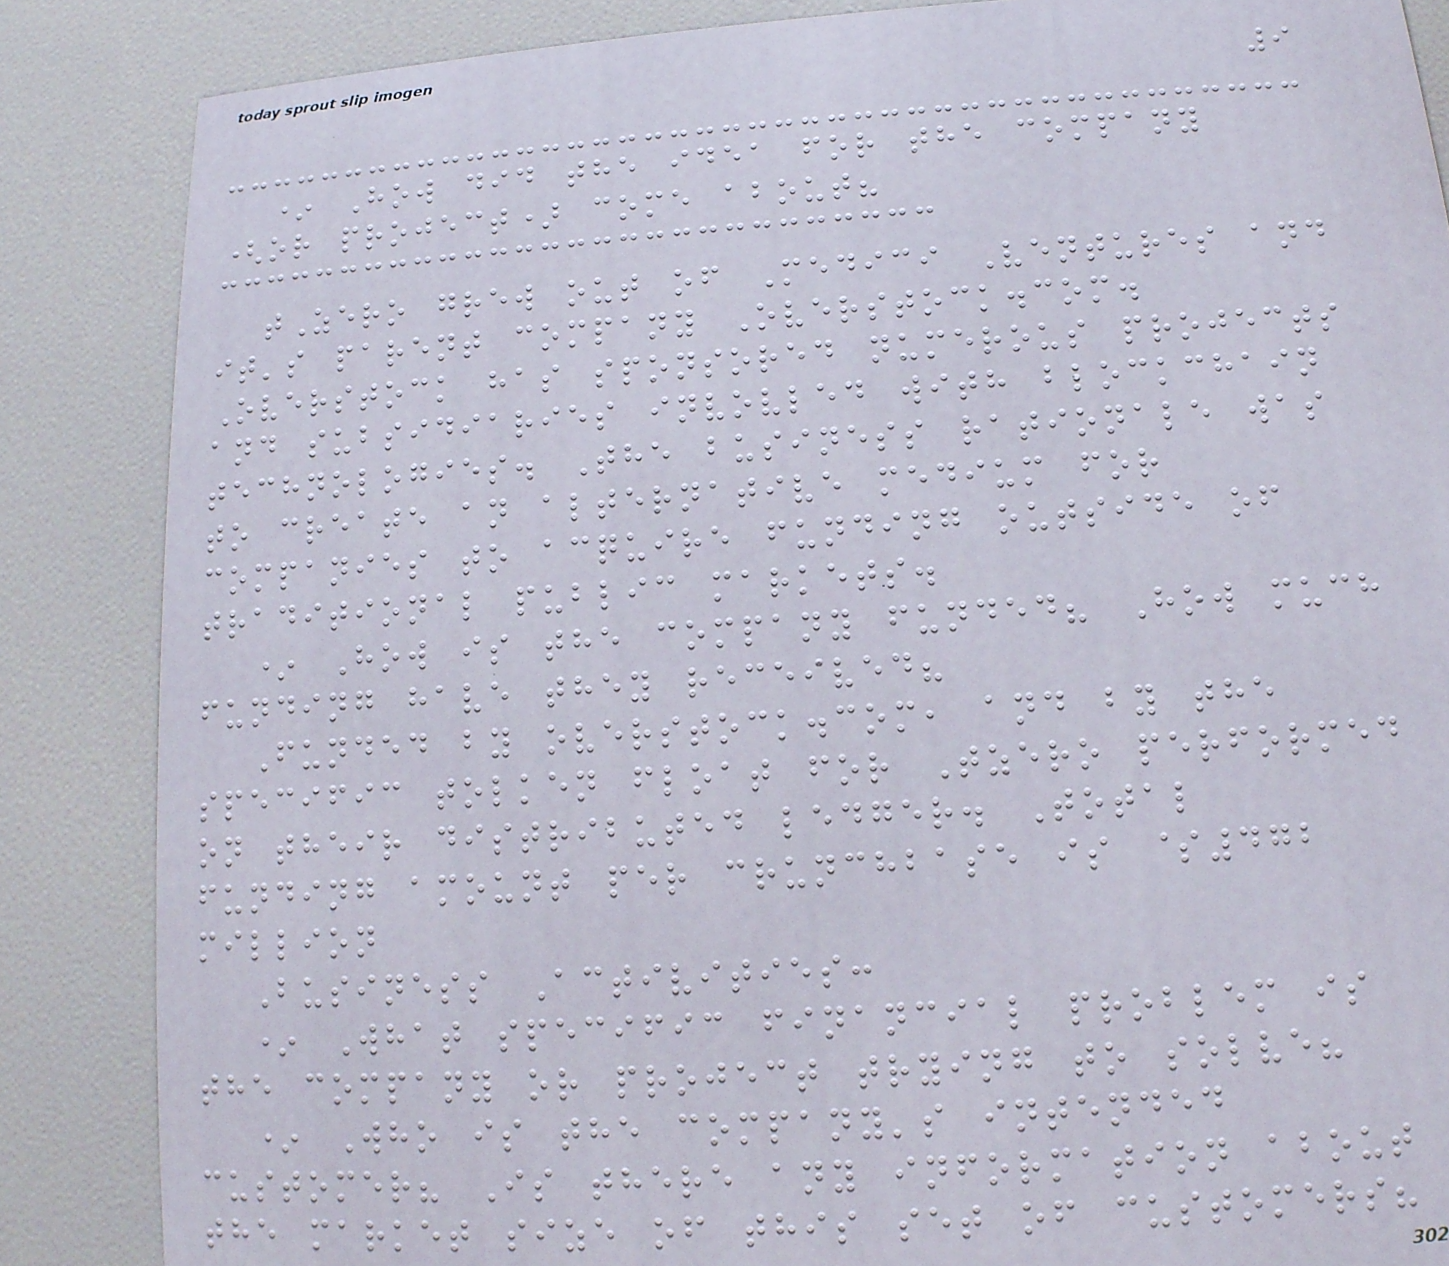9
* How did the idea for the company
(or project) come about?
tZero grew out of Medici Ventures and
it's parent company Overstock.com.
Overstock has sponsored numerous projects
and subsidiaries invovled with blockchain
technologies. The business rationale was
to create an alternative medium for
companies to acquire funding outside of
traditional public markets.
* How is the company funded? How much
funding have they received?
Funded by overstock.com, and by the
specific tolken float for Tzero performed
on their distributed ledger. Total
funding amount per crunchbase is $472
million
Business Activities:
* What specific financial problem is
the company or project trying to solve?
* Who is the company's intended
customer? Is there any information about
the market size of this set of customers?
